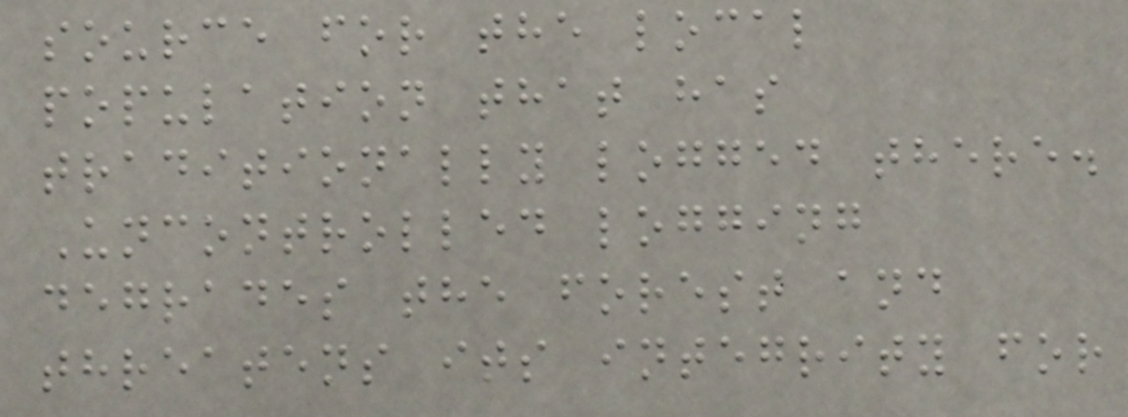source for the local
population that has
traditionally logged there.
Uncontrolled logging
degrades the forest and
threatens its integrity for
